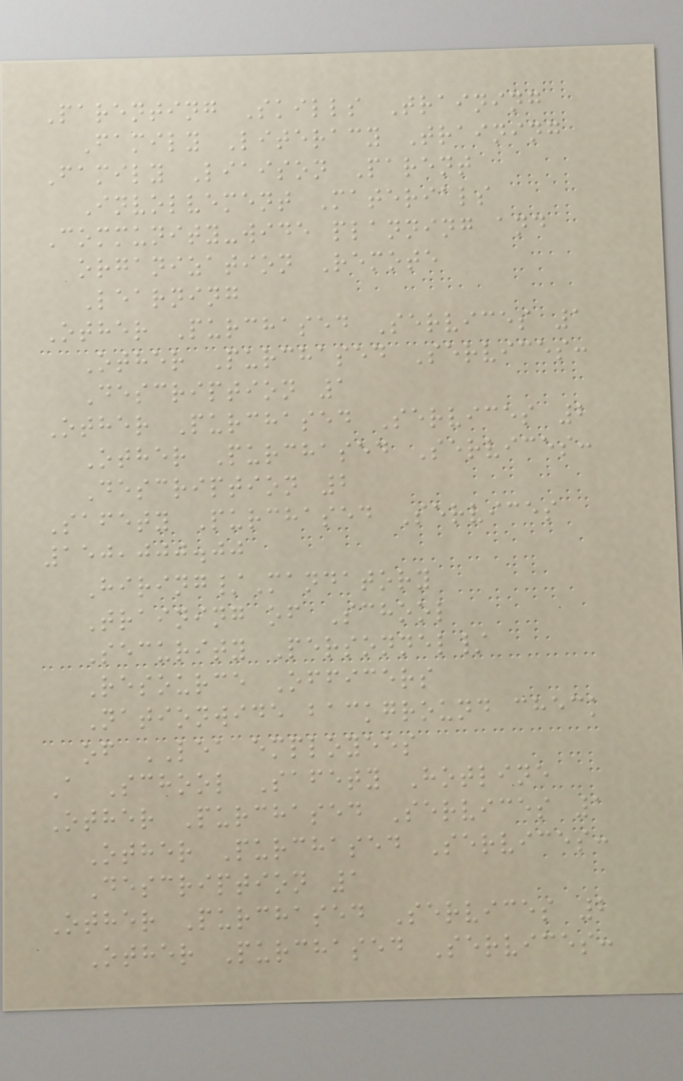Parenting Skills Training
Family Literacy Training
Family Liaison Parent
Involvement Materials
Community-wide planning and
organization Remote
Learning
Other Purchased Services 1
Other Purchased Services:
Description 1
Other Purchased Services 2
Other Purchased Services:
Description 2
Safety Purchased Services
150,000.00
Hiring/Mandatory
Training of School
Security Personnel/
Resource Officers
Nationwide background check
of LEA employees
A School Safety Hotline
Other Purchased Services 1
Other Purchased Services:
Description 1
Other Purchased Services 2
Other Purchased Services:
